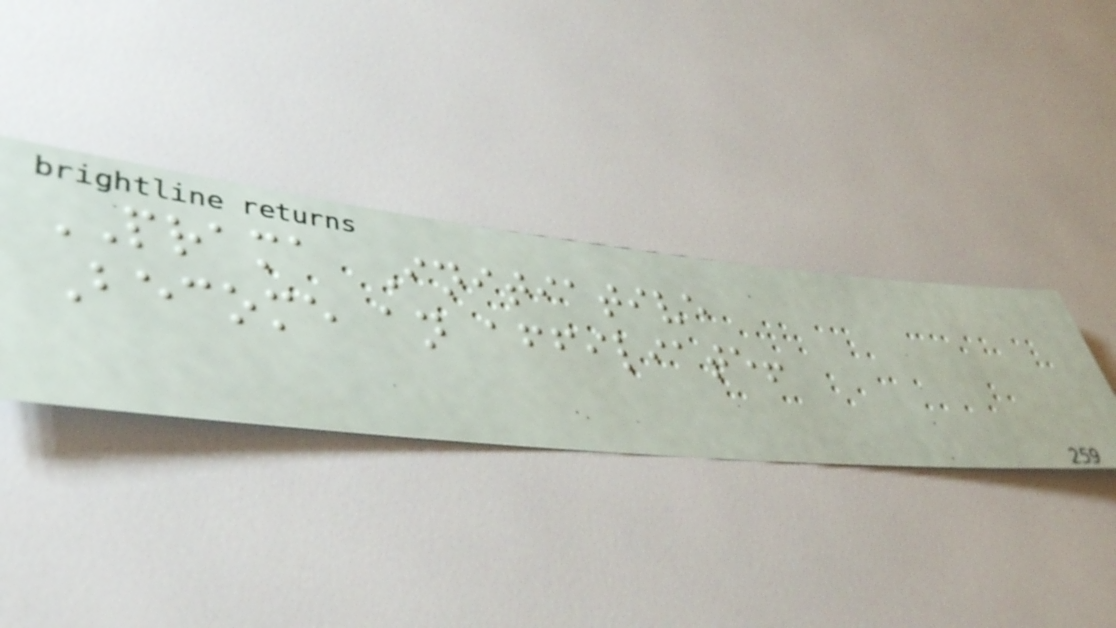PRAMA Initiative
Become an affiliate!
